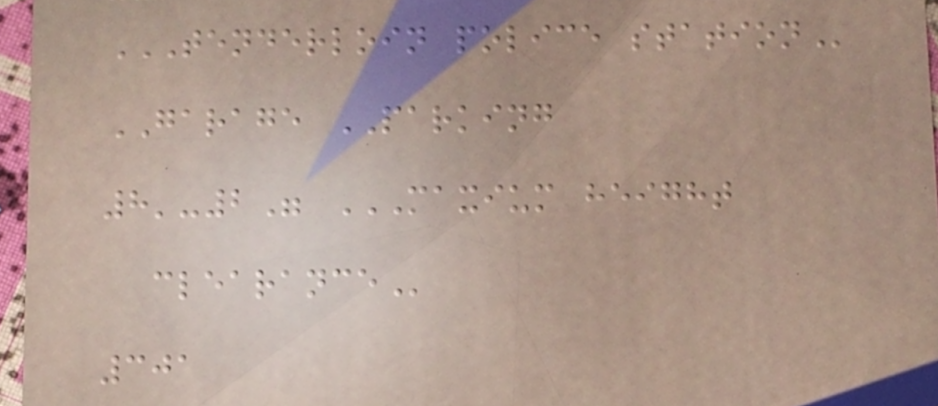TENDERLOIN POLICE STATION
GARAGE PARKING
8'-2" MAXIUM HEIGHT
CLEARANCE
301
